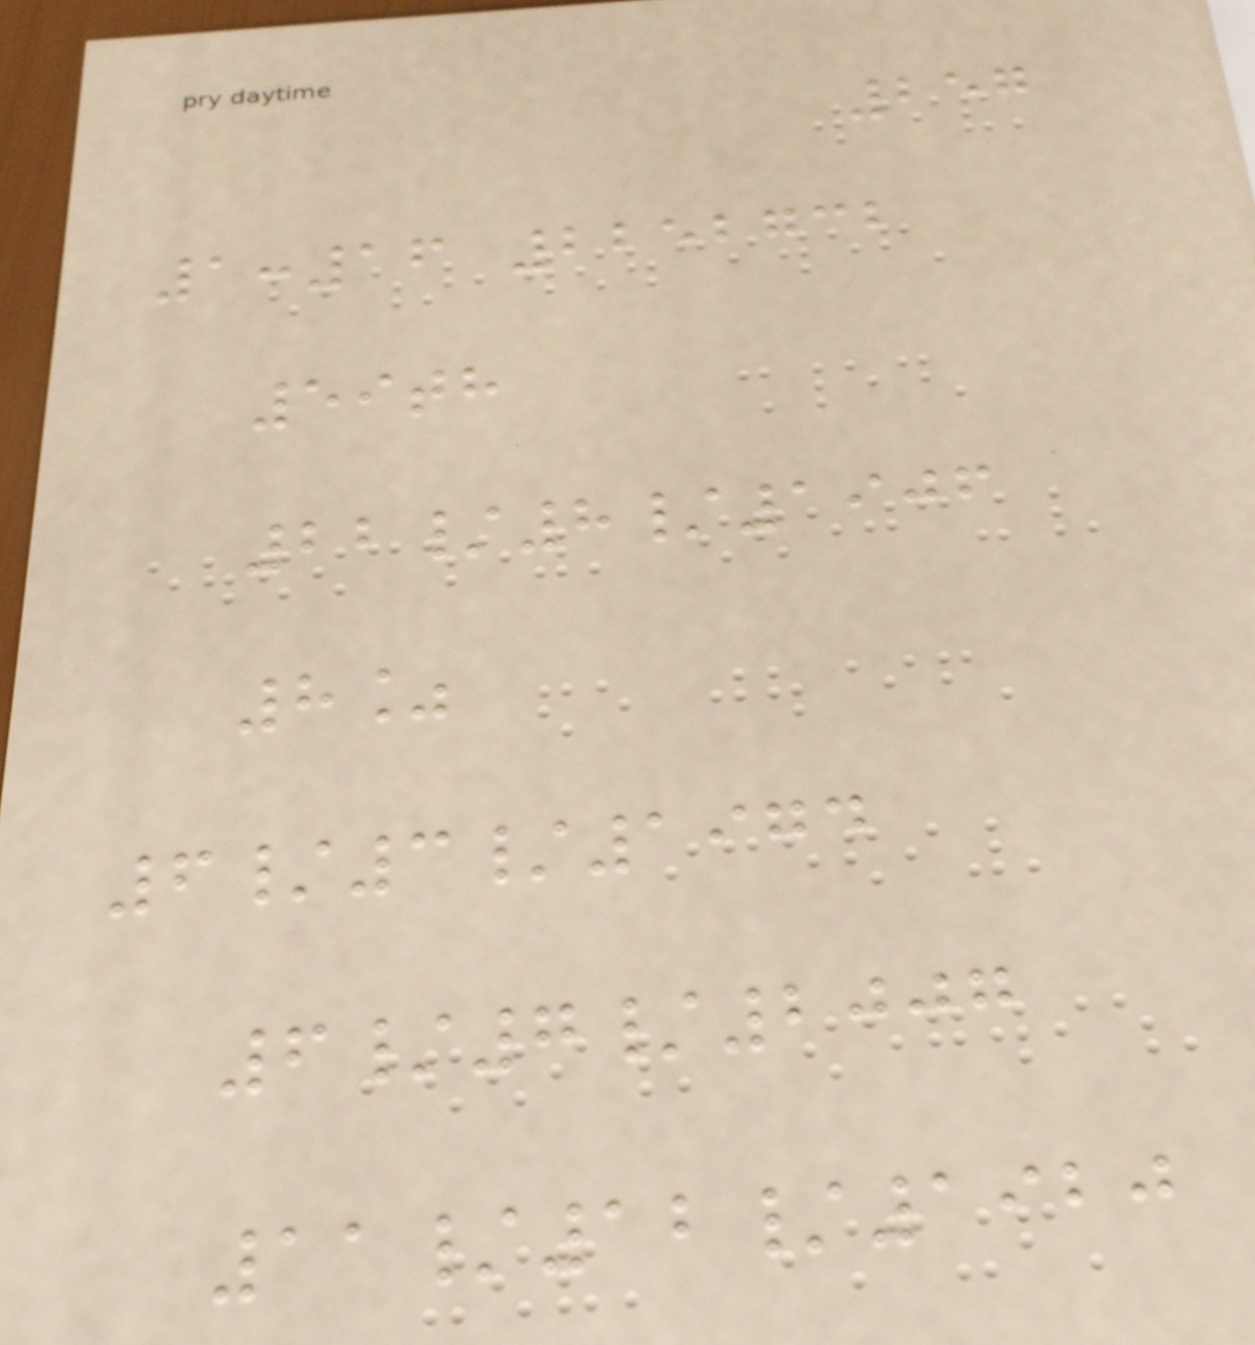257
1:16 2252732
59th
22/8/1906
8%
6/3/1974
6/7/2007
11/12/1920
